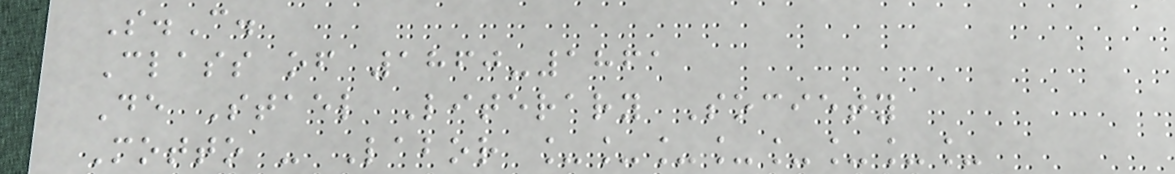S.C.
Class of 1860-1861
De Stael Literary Society
Motto - Labor ________
